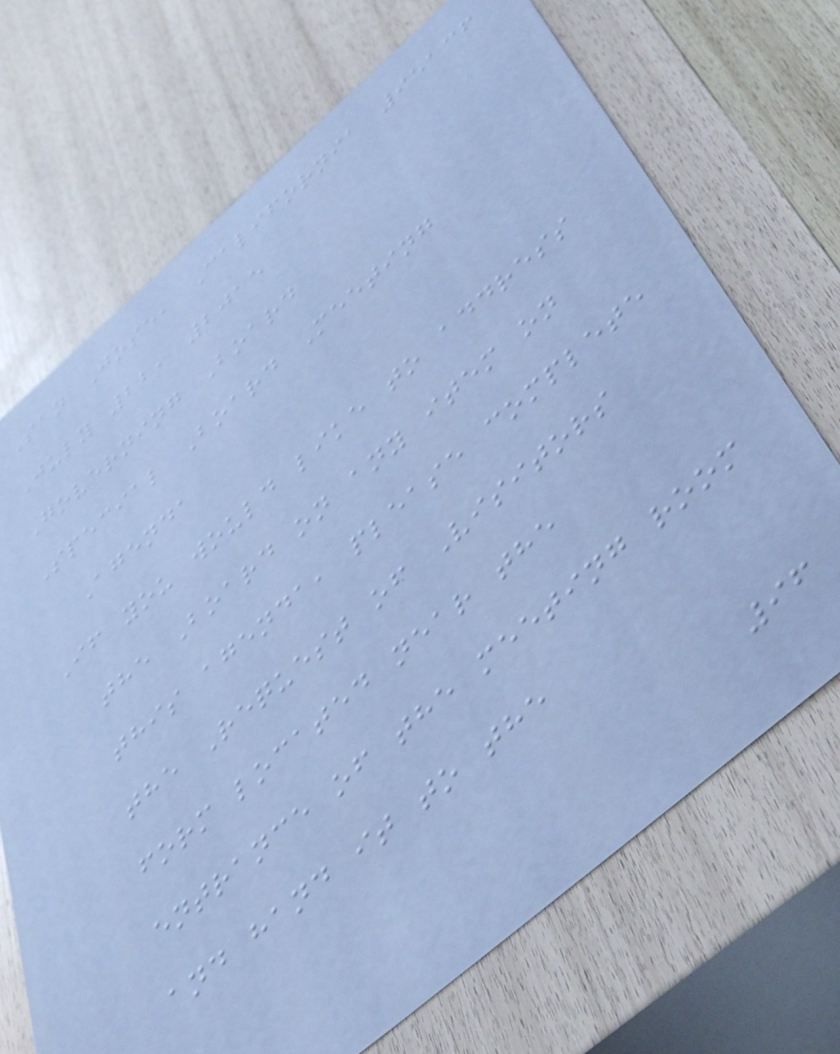San Jose, California 95136
July 22, 2015
Governing Board
Special Board Meeting
Agenda
If you would like to address
the Board on any item on
this agenda, please complete
the Request of Visitors
form located near the
entrance of the meeting room
and hand it to the
96
